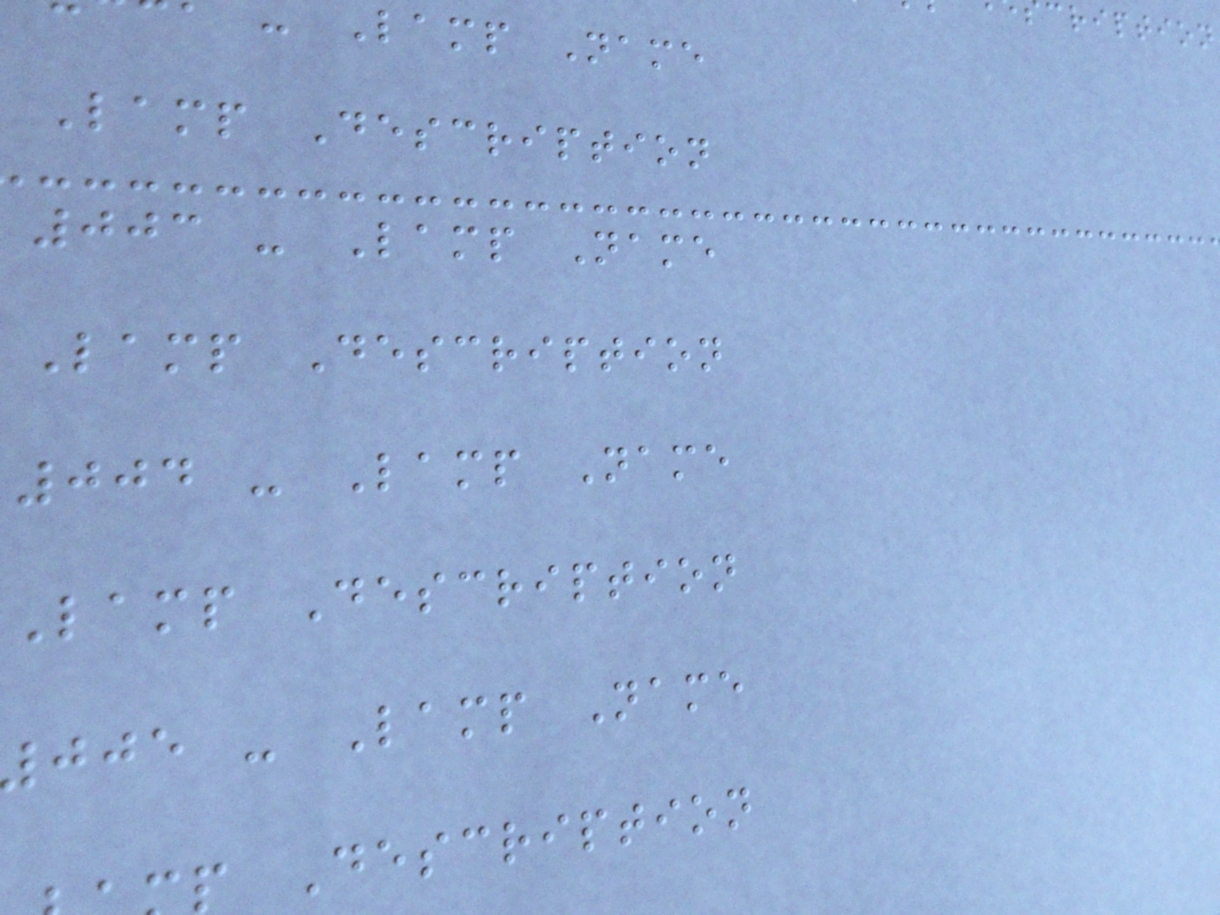Lamp Name
Lamp Description
003 - Lamp Name
Lamp Description
004 - Lamp Name
Lamp Description
jje - Lamp Name
p Description
